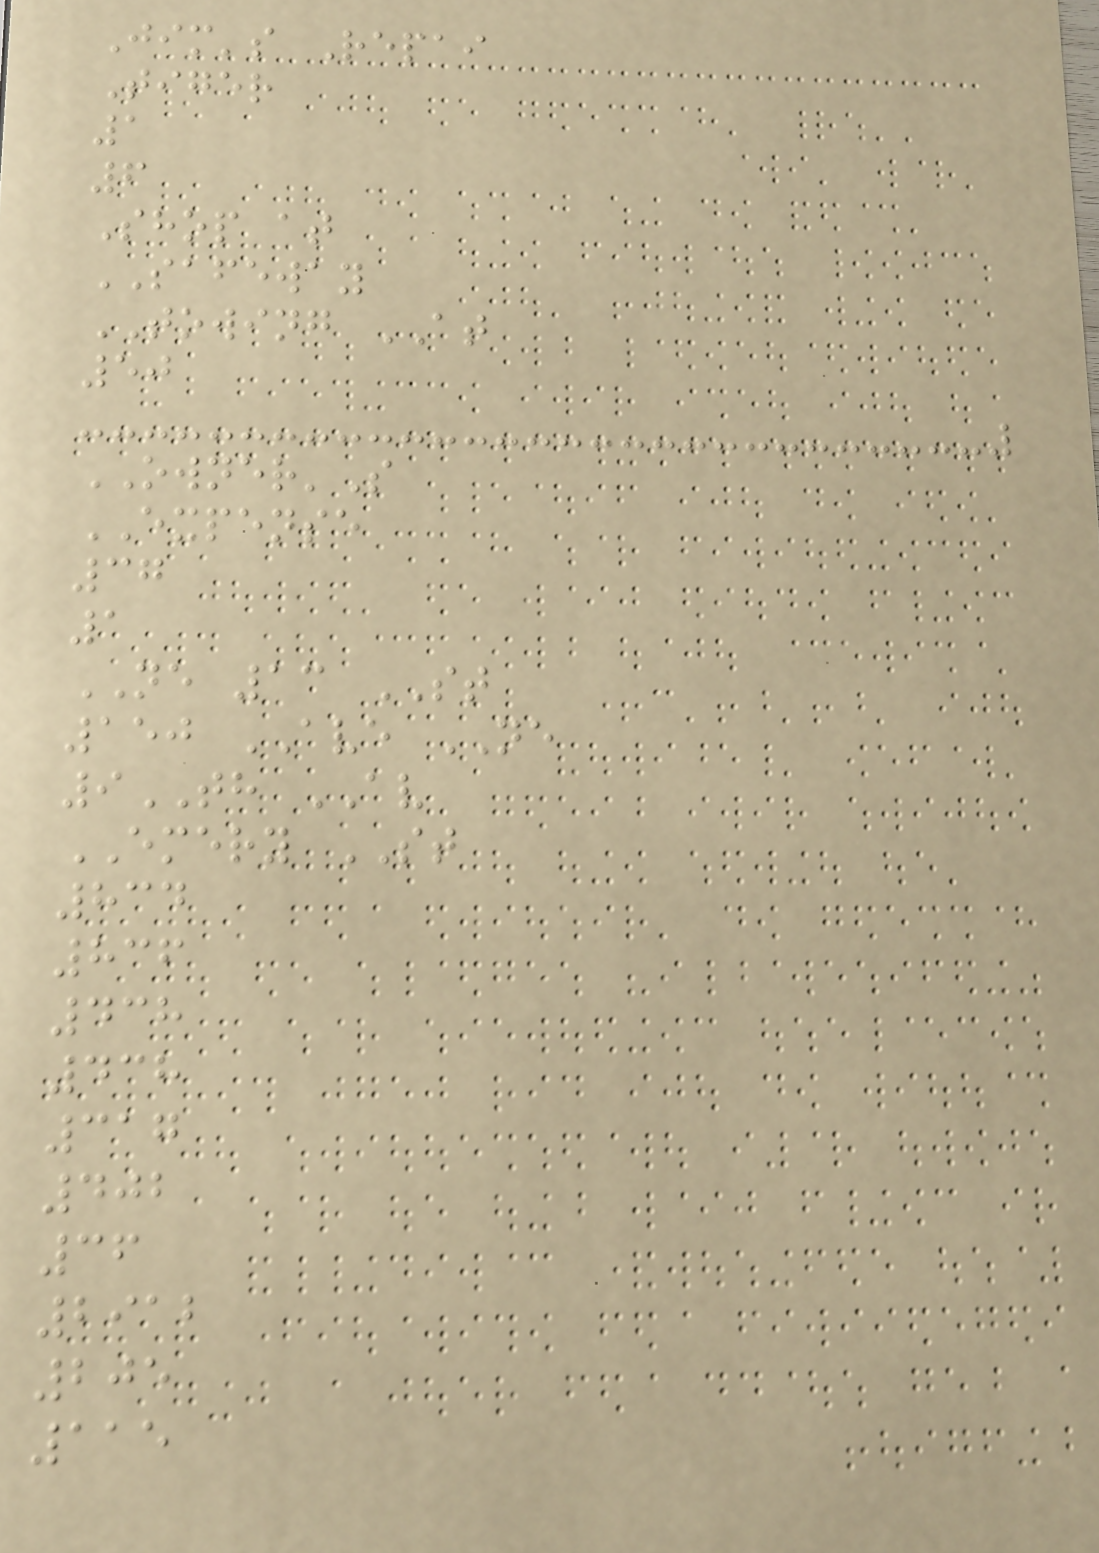Jim's Repai
Tiger
1
6
Shop at
SAFEWAY
TOWING AT
50
OWNER'S
EXPENSE
37
1
NE 13 ST
150 AVE NE
9TH AV
EMERY ST
834
836
438
438
317
402
36
2912
205
115
